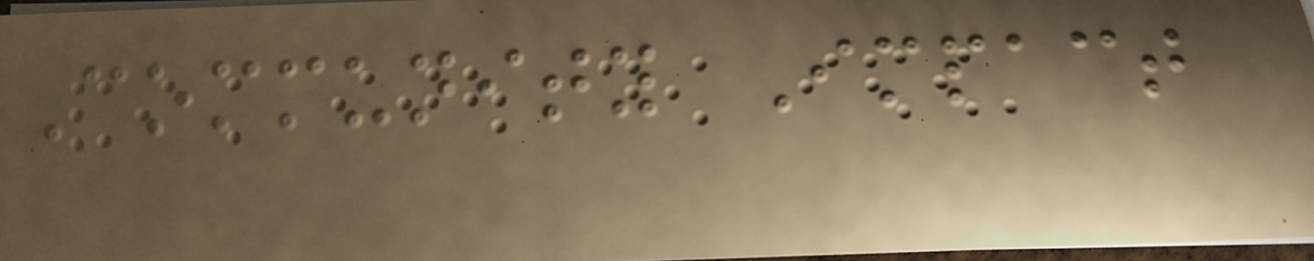Community Impact
